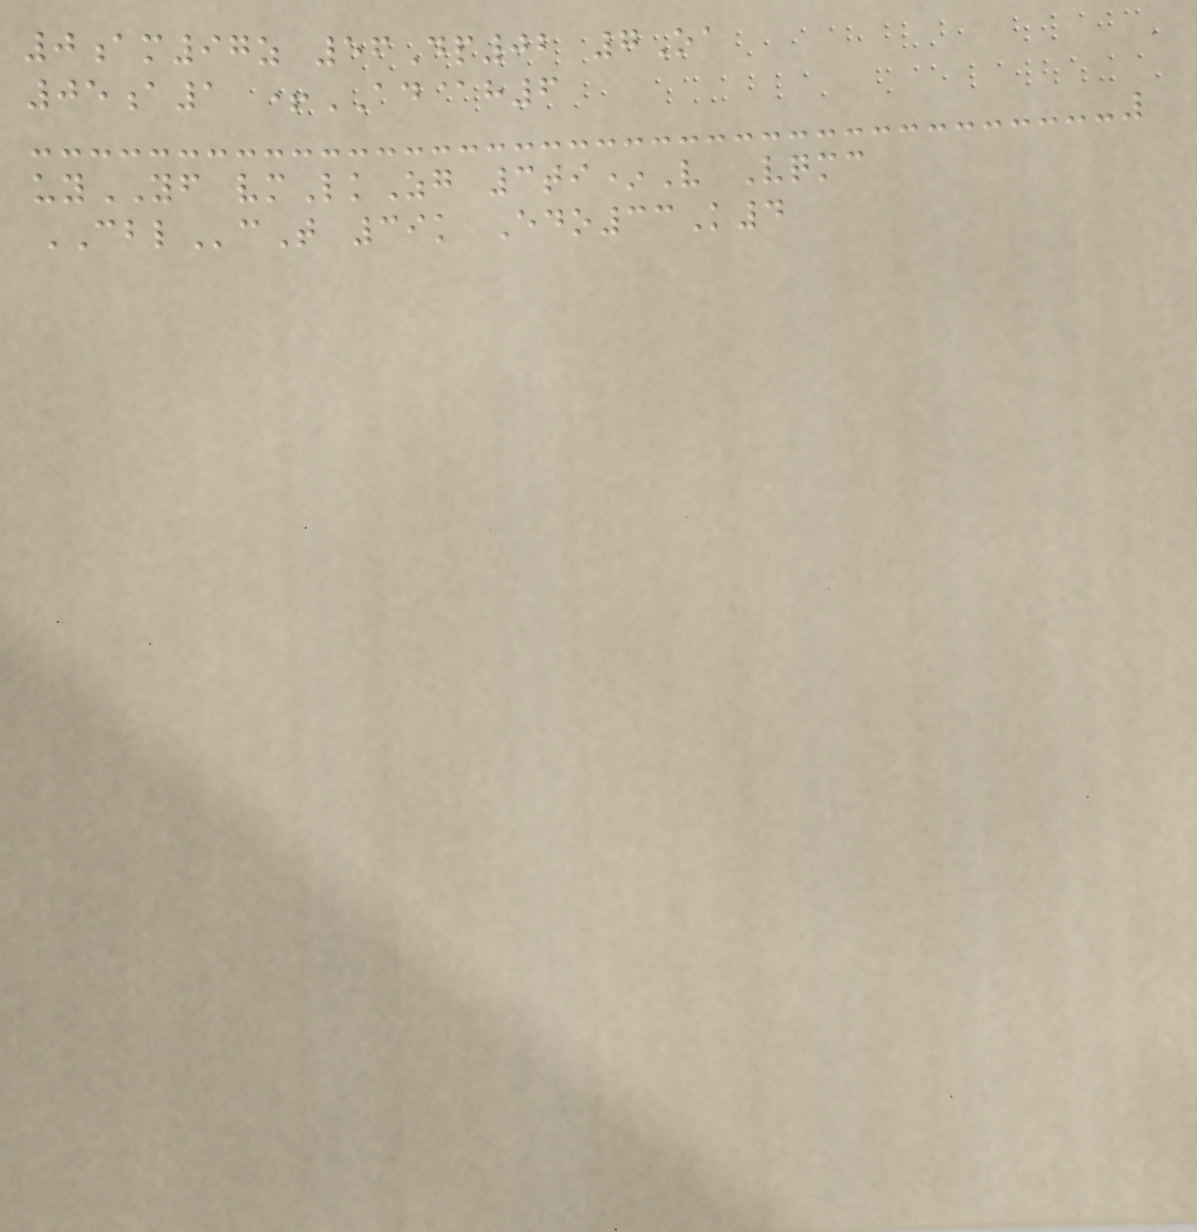0am97z 56Dp02 7Oa
05a1 +AD@h6
uyYF vmLkZg 3ti*V Vqmc
CBLcT 39k Edo33K4
